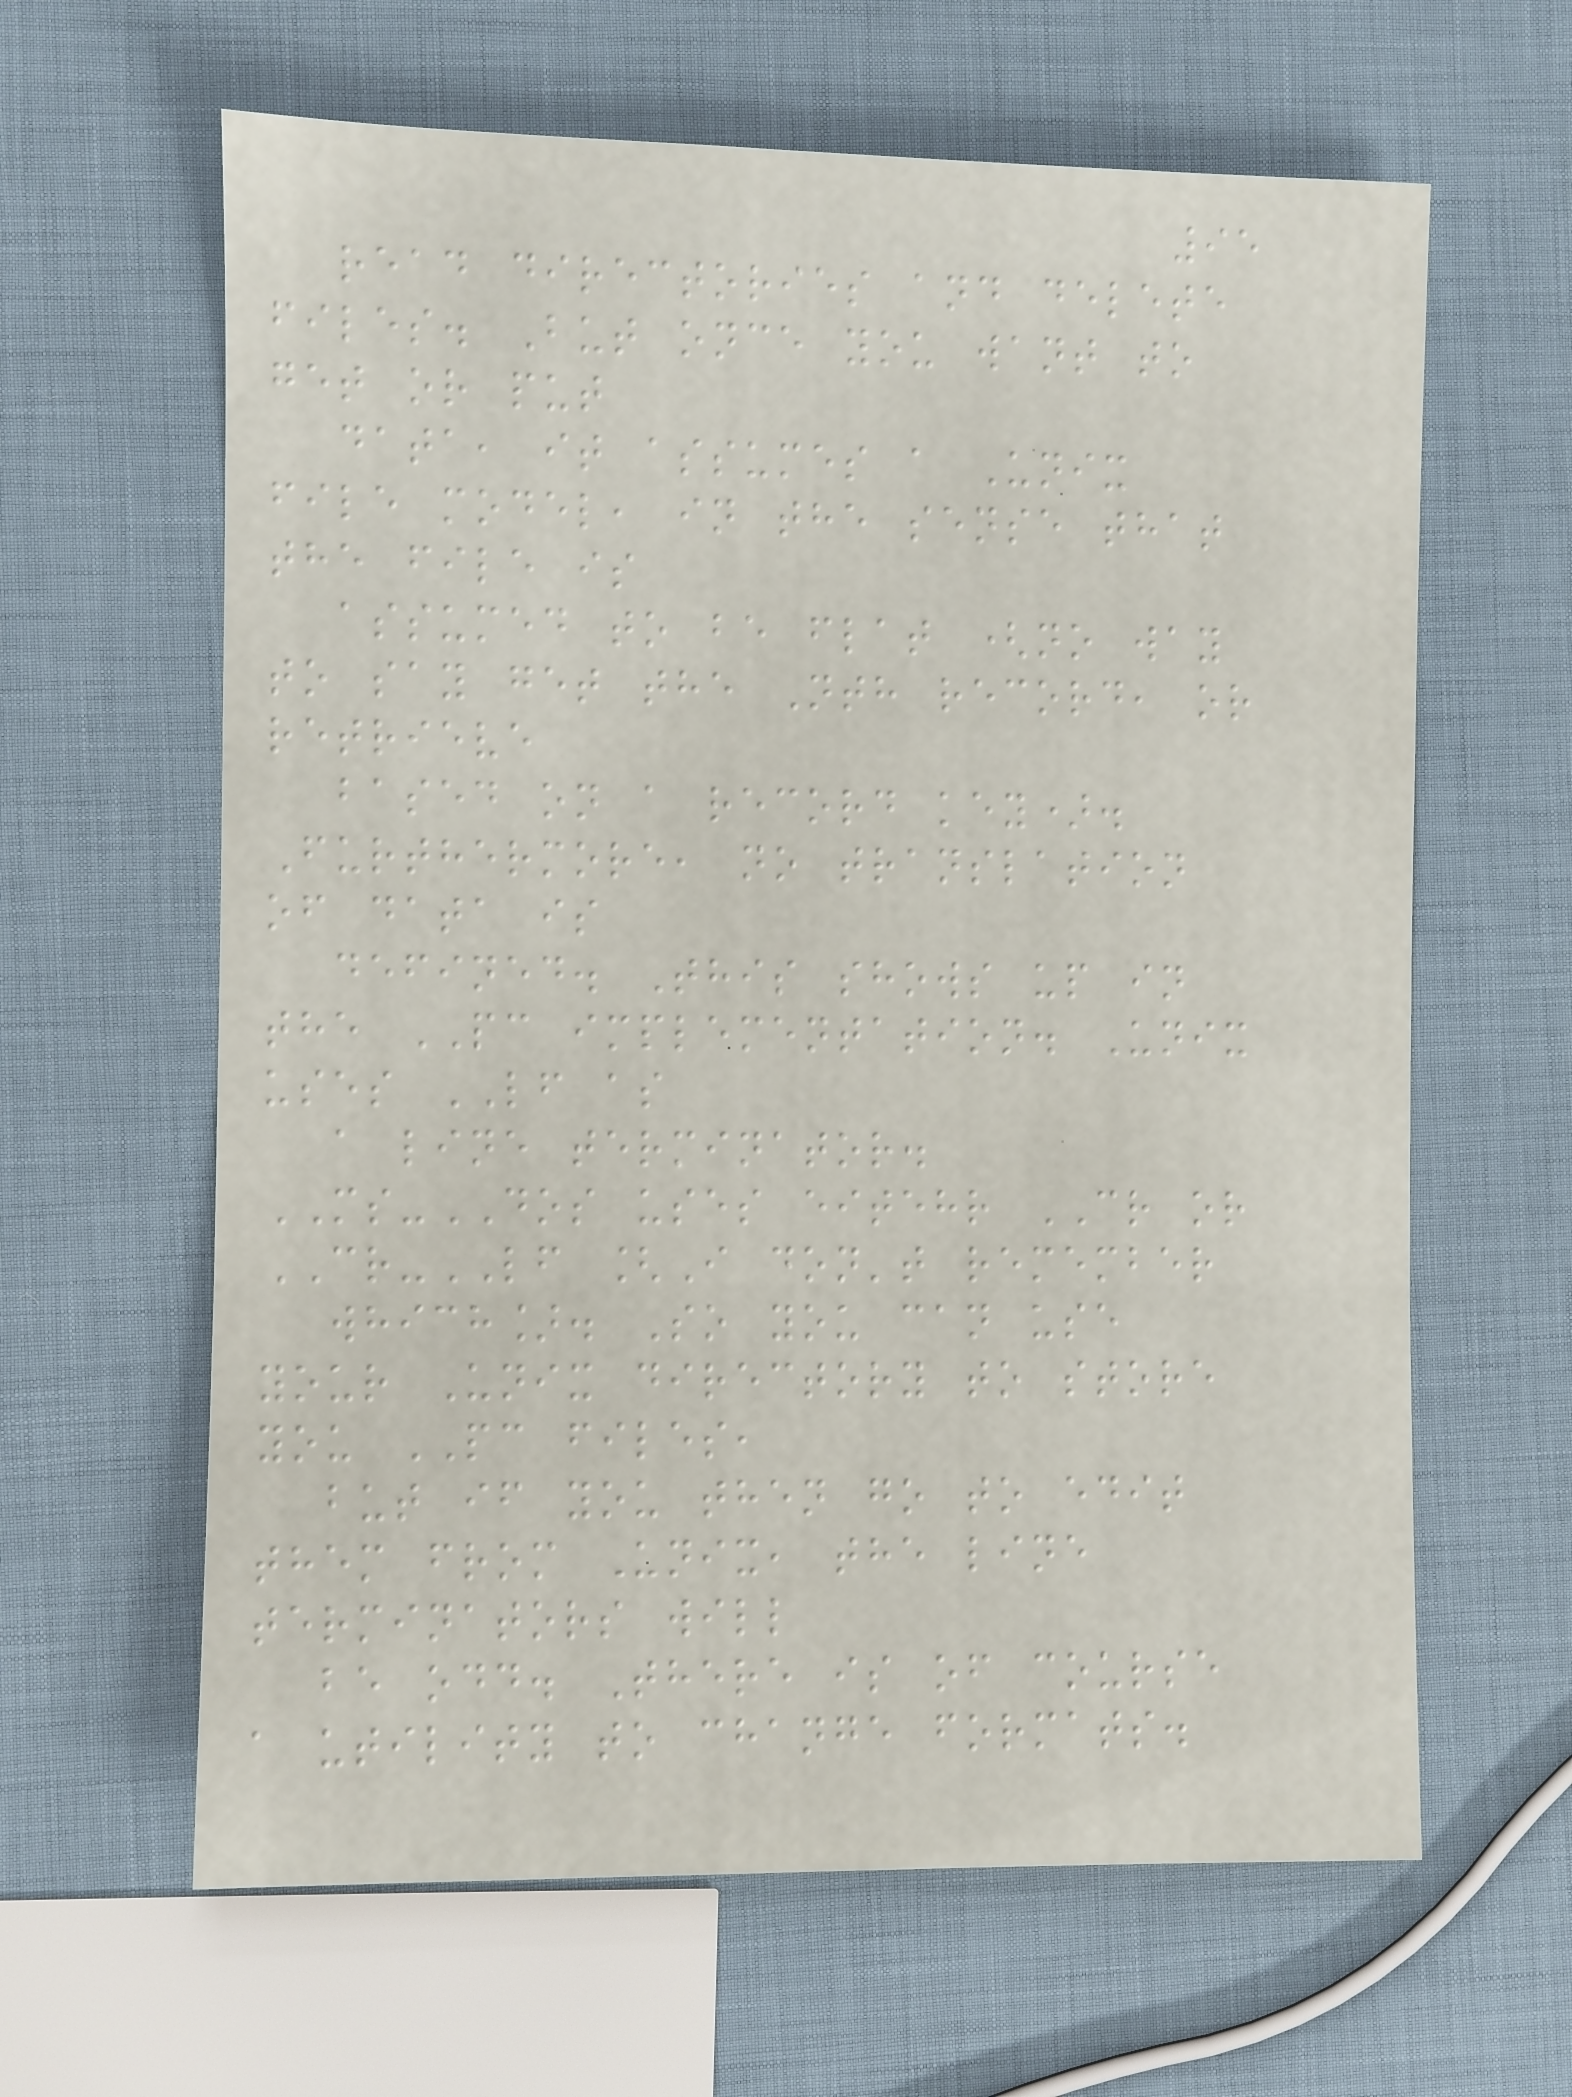95
read directories and delete
files. But once you want to
get or put
data, it assumes a Unix
file model, in the sense that
the file is
assumed to be flat (no way
to say get the Nth record, or
retrieve
based on a record key).
Furthermore, no translation
of data is
defined. This shows up in
the PC implementation. Unix
uses LF as
a line terminator.
MS-DOS uses eitehr CR or
CR-LF [I don't remember
which]. So you can use
your Unix directory to store
you PC files,
but if you then go to edit
them from Unix, the line
terminators will
be odd. There is of course
a utility to change formats.
